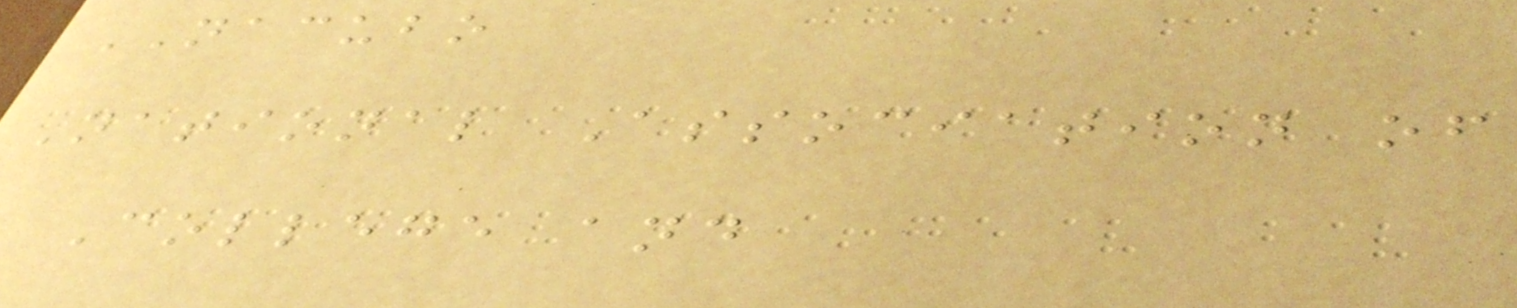NACUBO
National Association of
College and
